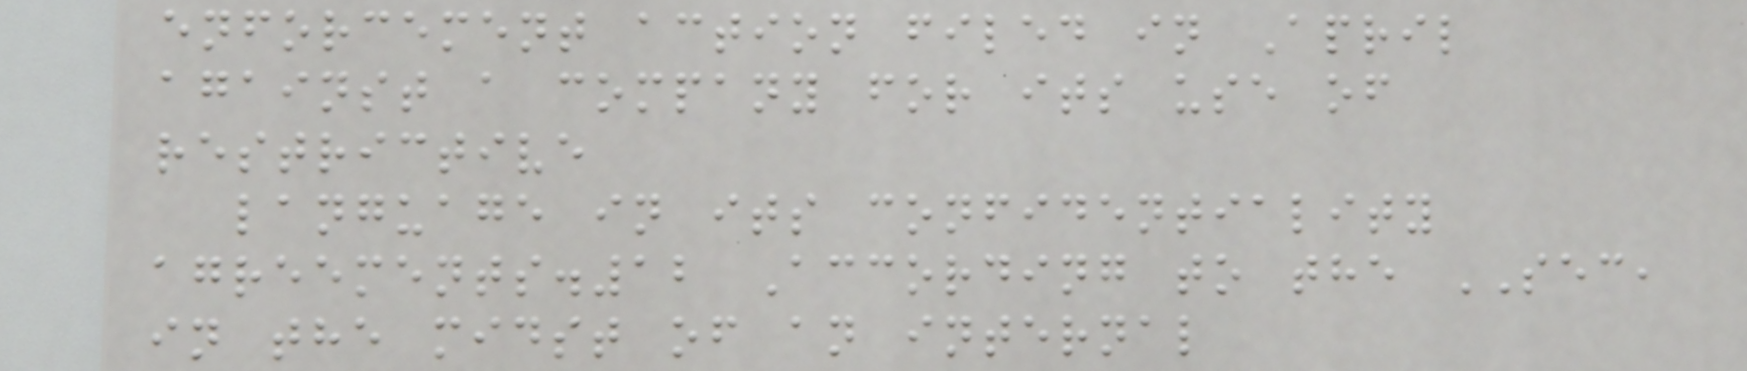enforcement action filed in April
against a company for its use of
restrictive
language in its confidentiality
agreements.12 According to the SEC,
in the midst of an internal
